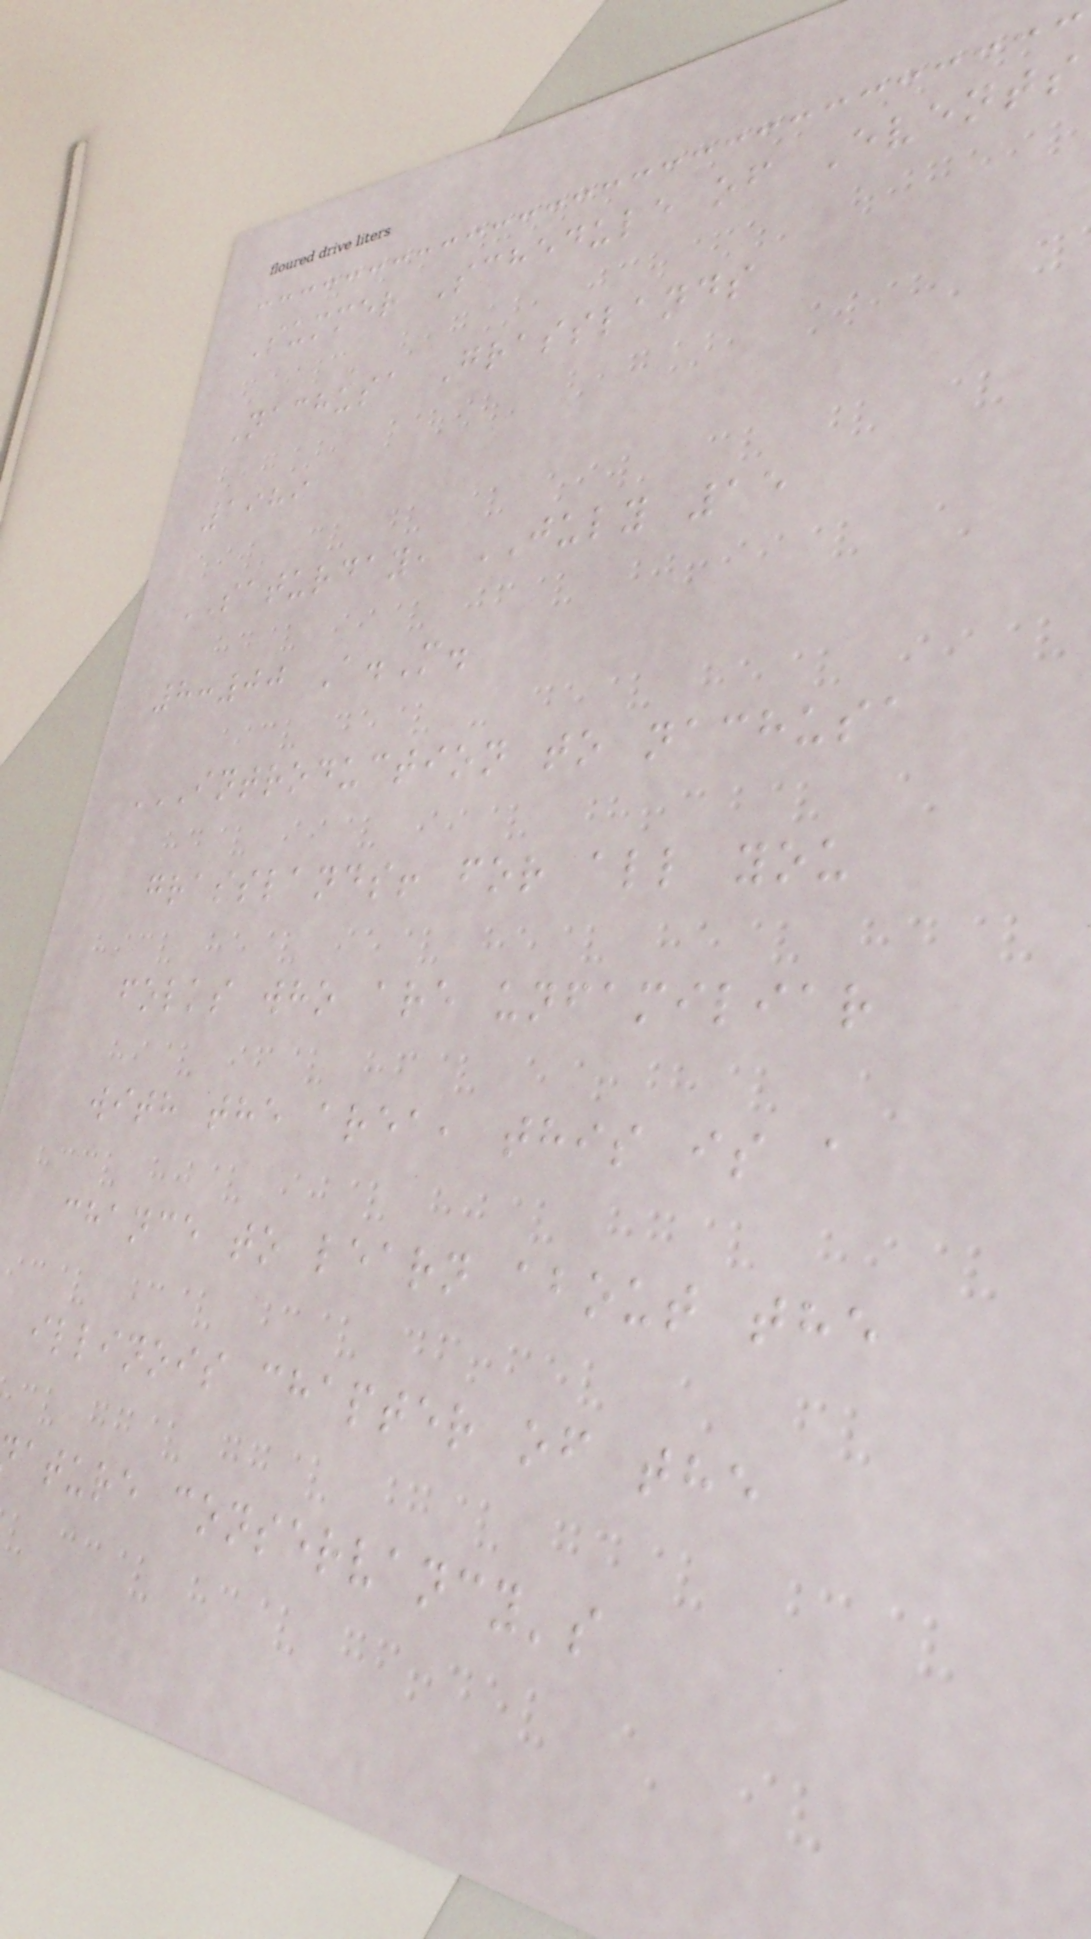Summer Schedule of Events
Nachusa Grasslands
1989
SATURDAY, JULY 15
8:00 A.M.
INTRODUCTION TO NACHUSA
grasslands! for all you
folks who are unfamiliar
with the area, this is a
chance to learn about the
illinois chapter of the
ature conservancy's
